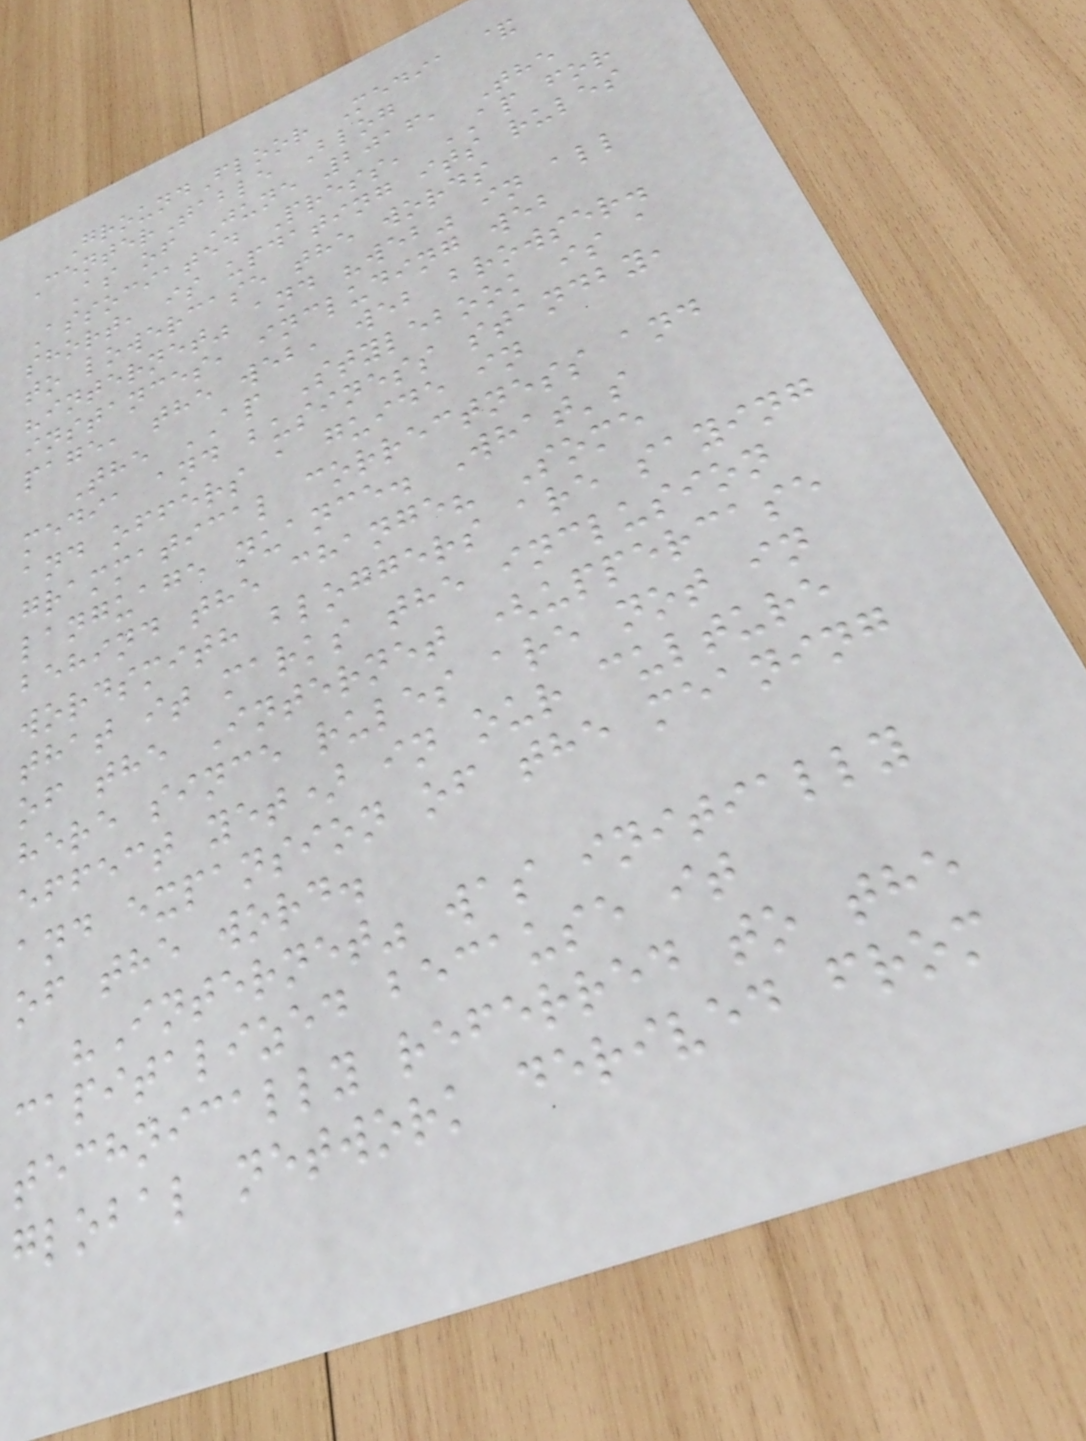GroundFloor Media &
CenterTable Blog
As of June 2016, The
Associated Press, AP for
short, is updating its rules
to lowercase the words
"internet" and "web" in all
instances, including web
page, the web, web browser.
The AP Stylebook is a
media and business standby,
and offers a guide in
grammatical correctness and
language nuance. What's
behind the change? Some
wordsmith bloggers are saying
that it marks the inclusion
of the Internet (uppercase
here since rules are not in
effect yet) in our culture
and expansion of the meaning
of the word.
"Internet" was initially
capitalized because it
technically referred to the
global network derived from
